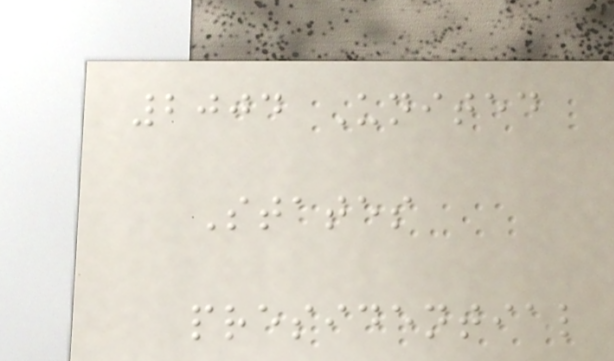2004 United
States
presidential
